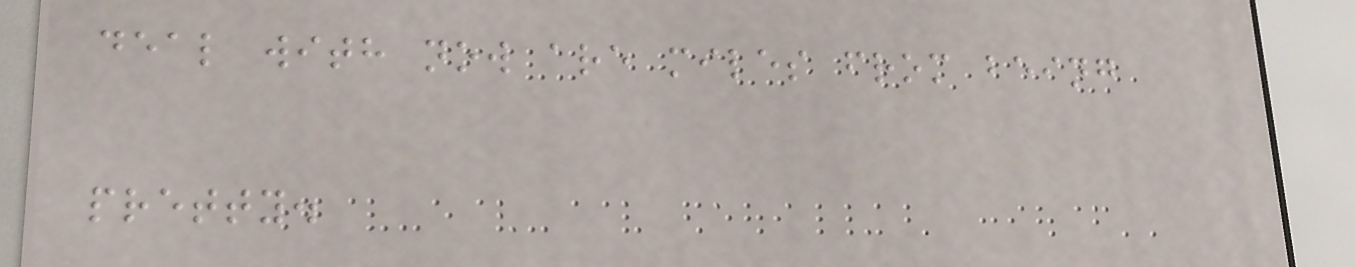deal with now are miles from being
pretty.
